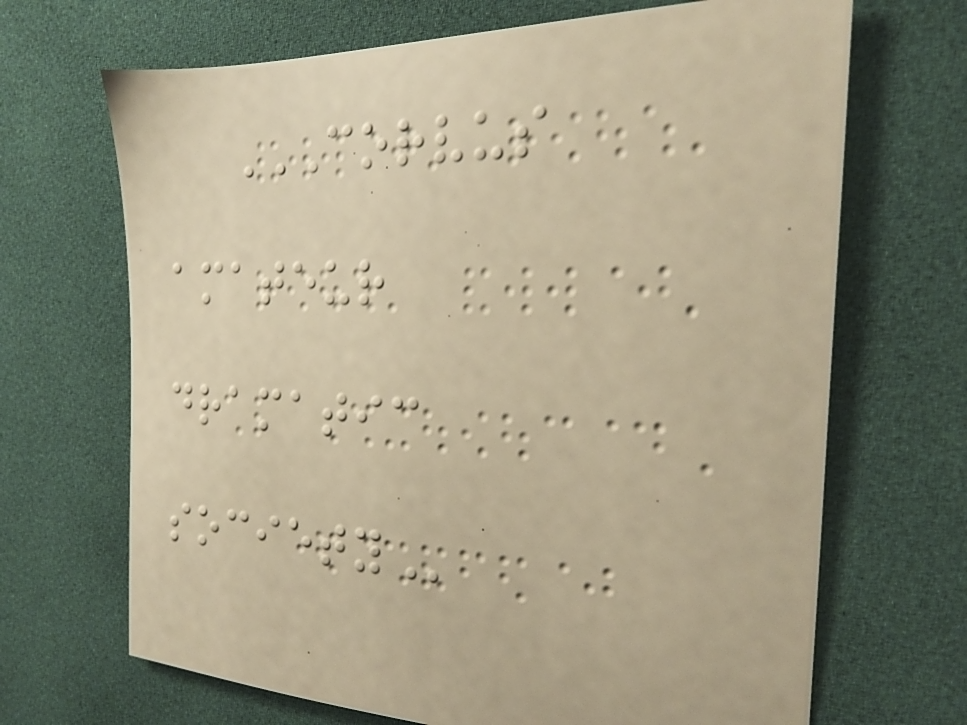CORVUS
AMATEUR
DRAMATIC
SOCIETY
